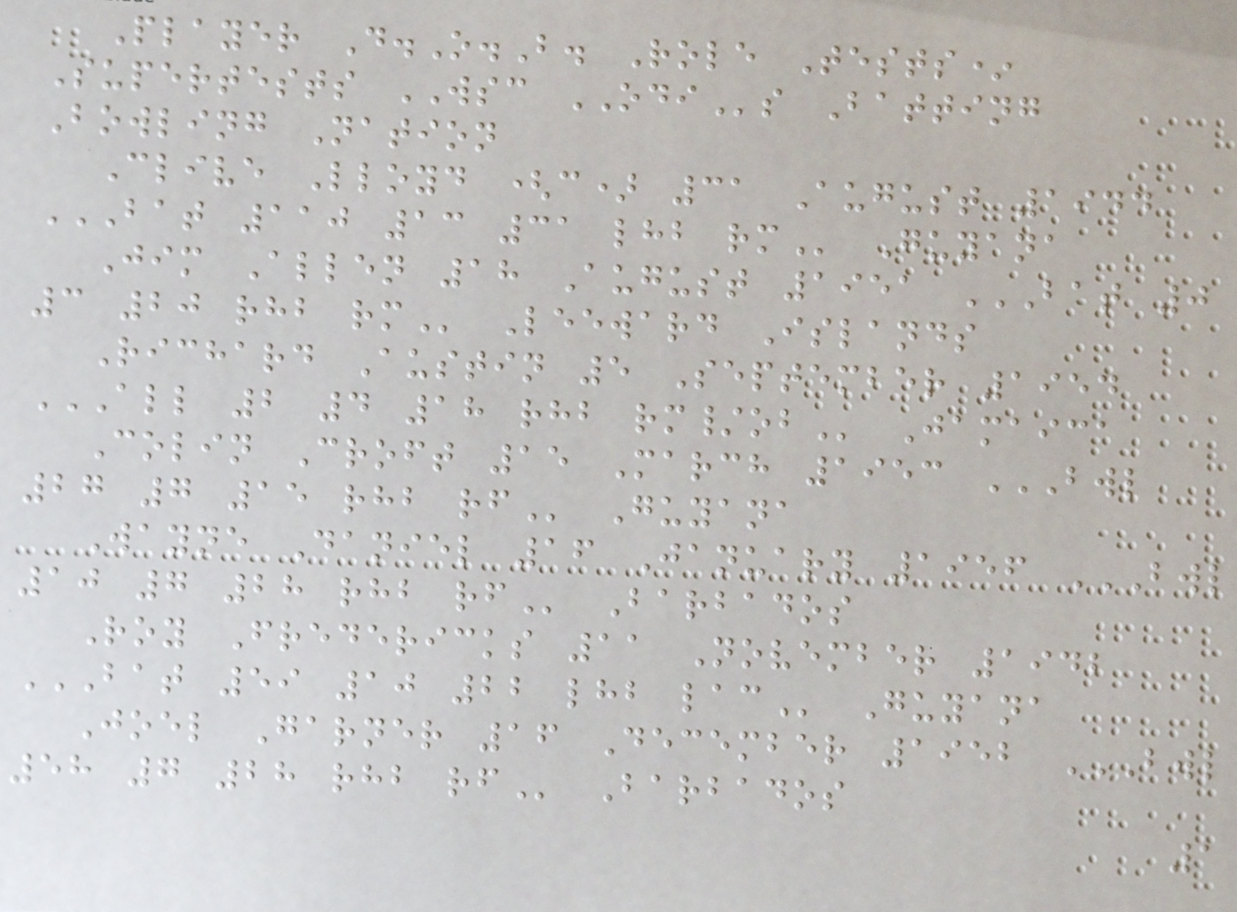Player D.O.B. Role Tests*
Supertests WSC ODIs Batting
Bowling Nation
Clive Lloyd (c) 31 August 1944
BAT 110 13 31 LHB RM Guyana
Jim Allen 18 August 1951 BAT 0
3 20 RHB RM Leeward Islands
Richard Austin 5 September 1954
ALL 2 4 18 RHB RM/OB Jamaica
Colin Croft 15 March 1953 BWL
27 7 15 RHB RF Guyana
Wayne Daniel 16 January 1956 BWL
10 7 28 RHB RF Barbados
Roy Fredericks 11 November 1942
BAT 59 10 22 LHB LAC Guyana
Joel Garner 16 December 1952 BWL
58 7 28 RHB RF Barbados
1
